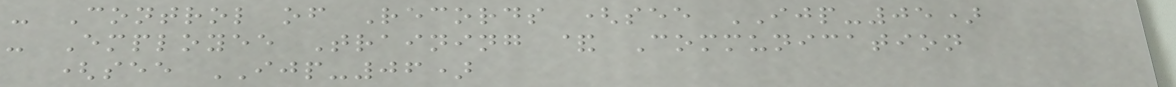- Control of Records (see IJP-05)
- Employee Training & Communication
(see IJP-06)
